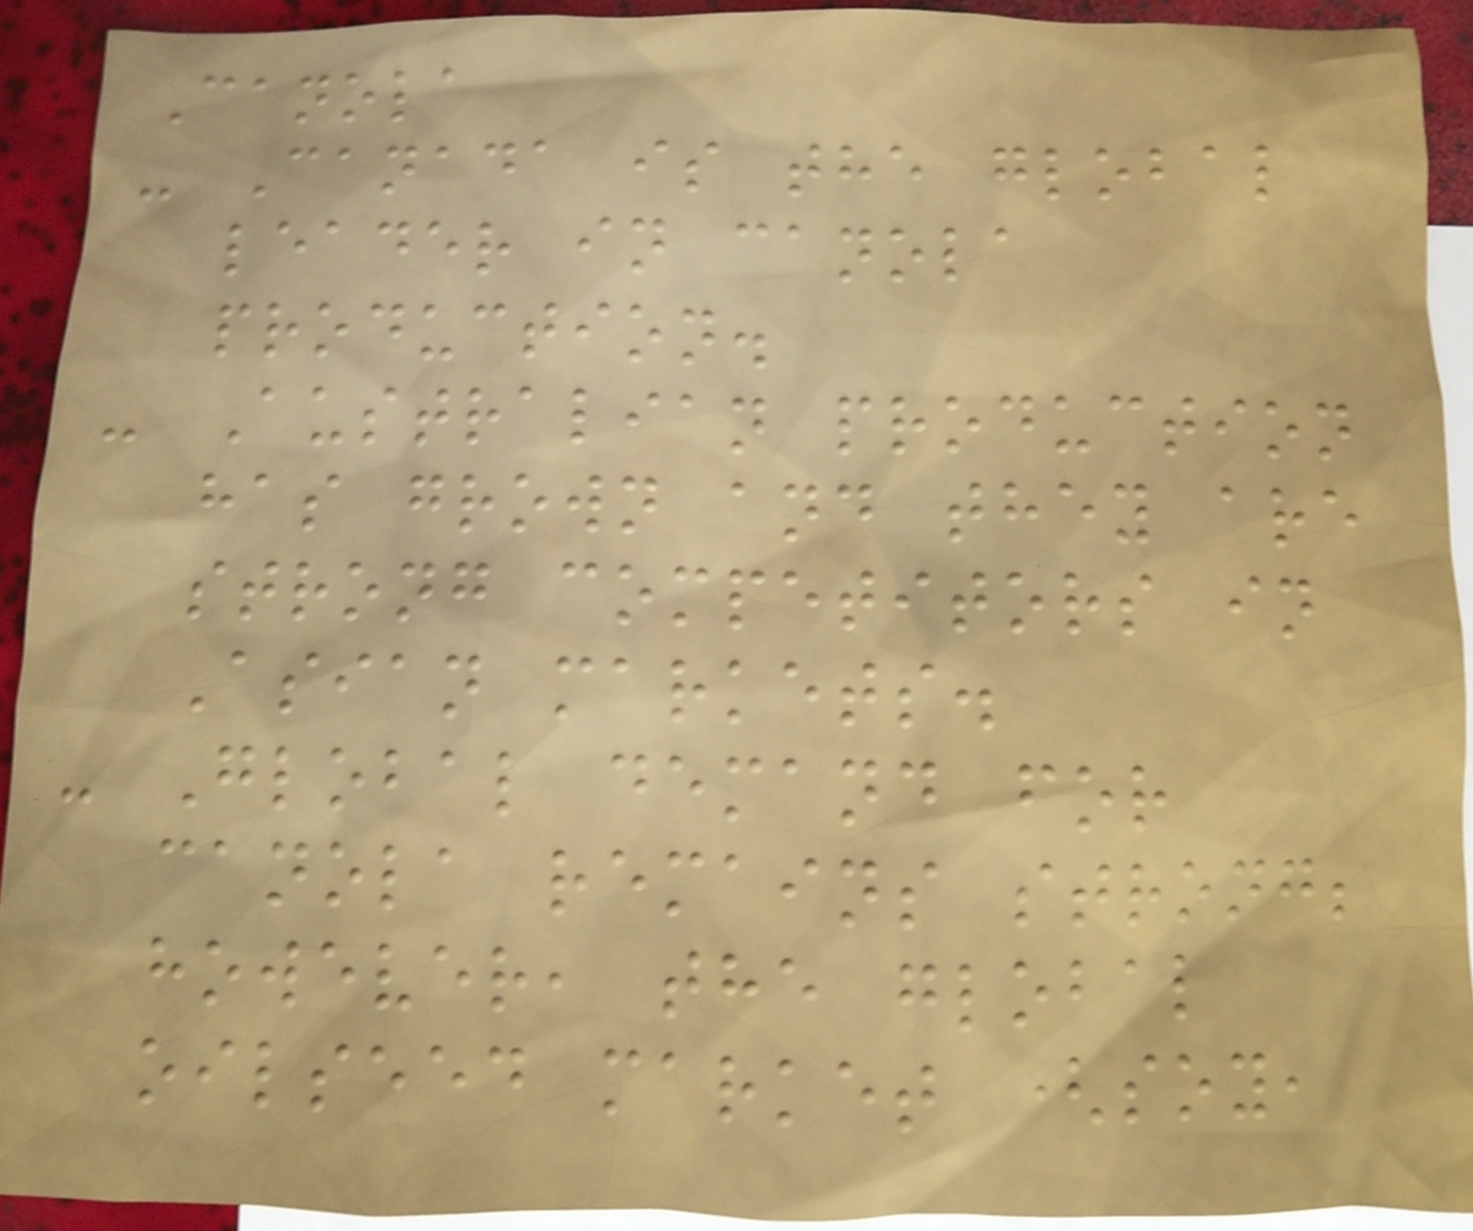Canola
- Canada is the global
leader in canola
production.
- Australian production
has grown and they are
strong competitors in
Asian markets.
- Global demand for
canola remains strong;
however, the global
oilseed market (soy,
